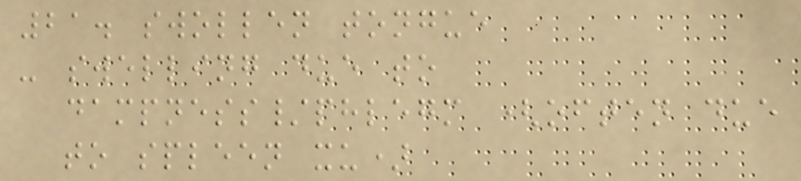21. swollen tongue
- swelling due to
dampness/phlegm (often due
to spleen xu)
